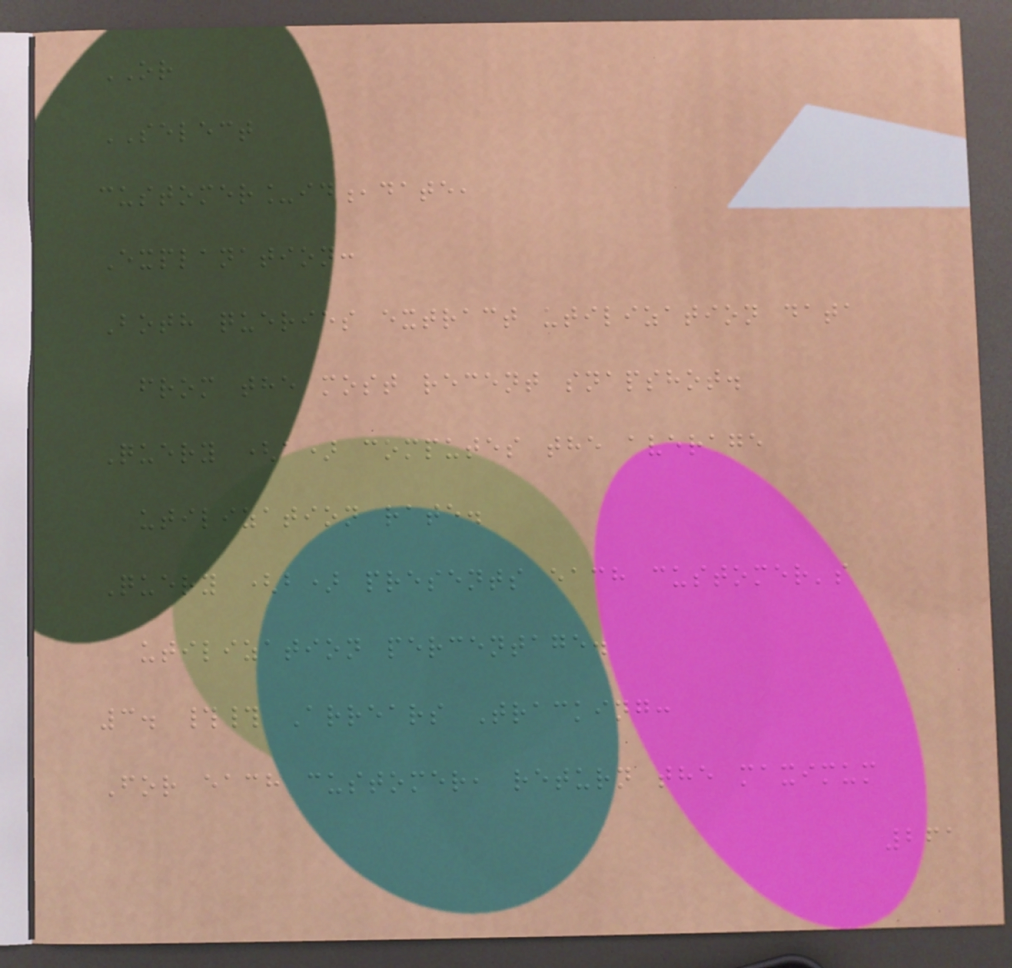OR
SELECT
customer_id,date,
Explanation:
Both queries extract utilization data
from the most recent snapshot.
Query (a) computes the average
utilization rate.
Query (b) presents each customer's
utilization percentage.
3. ## Arrears Tracking:
For each customer, return the maximum
261
